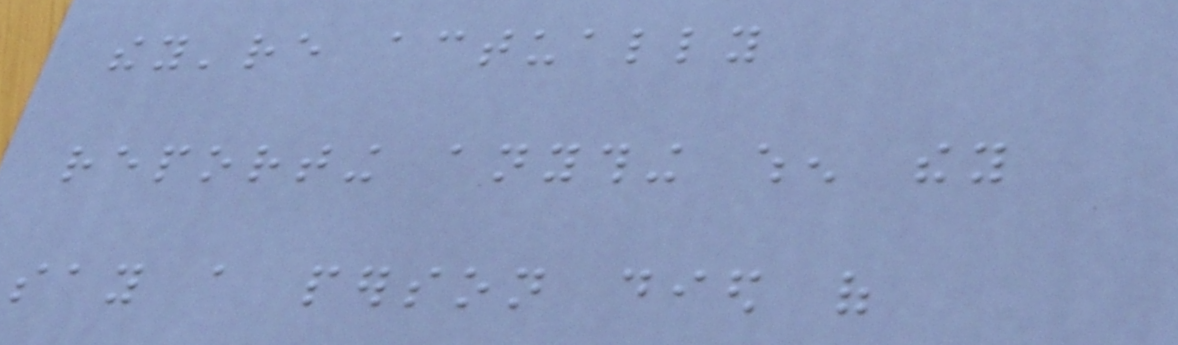they're actually
reporting anything when they
say a person died of
